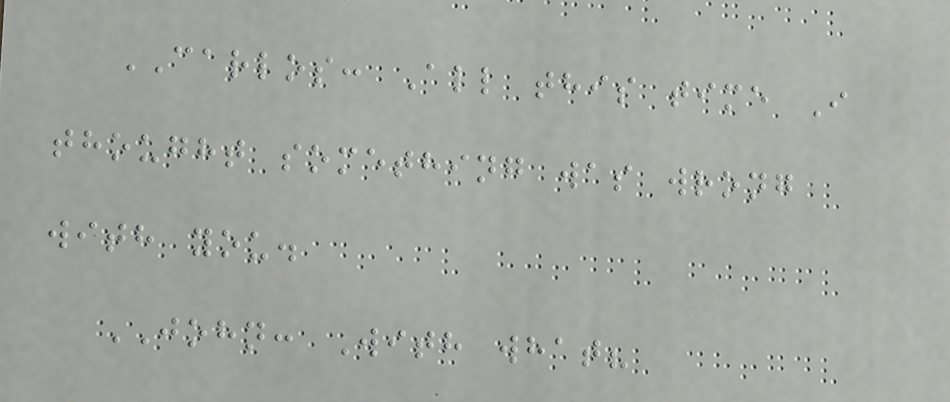CARLOS: All this time I
thought something was wrong
with you.
JOHN: With what?
